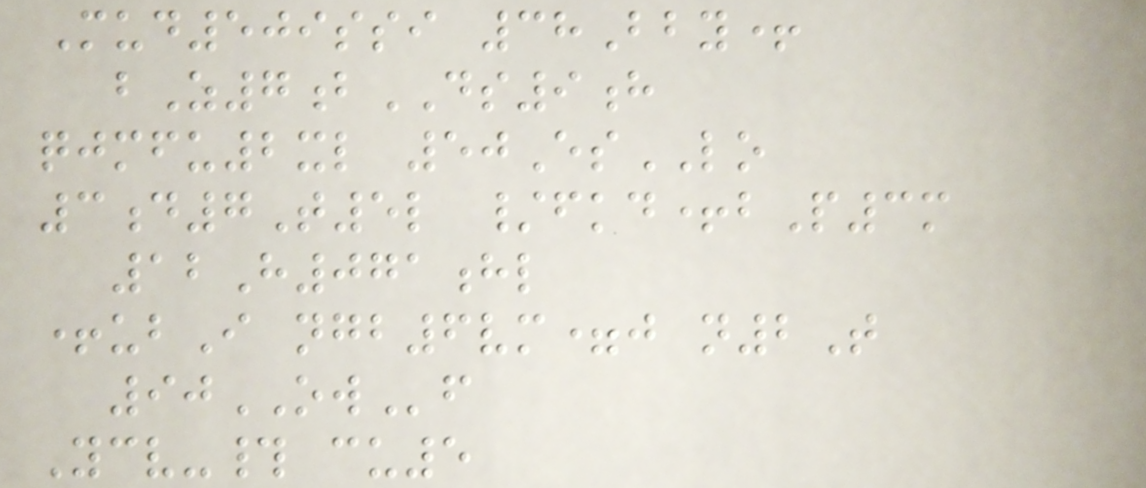Mud509ssi 38Bby+
bZ7bDS9h
qjmfu2xl 50EsLO
3d7T5l /fkd+bP3m
12H071hl
+ubI ngb6vm=j n2T
90OWf
Ycv-# cu5
